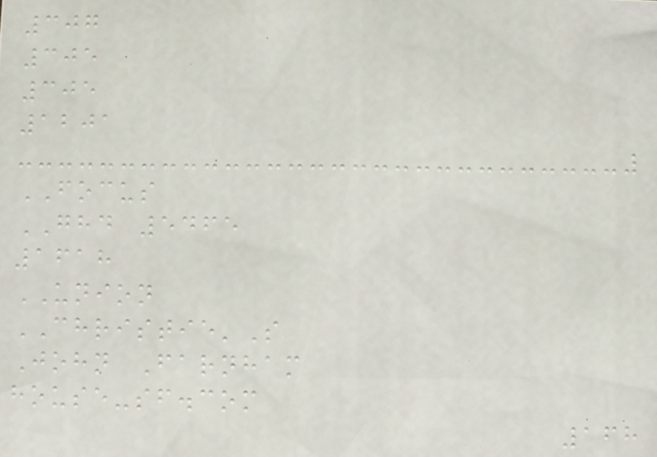307
305
305
1201
FOCUS
GHD 5465
1618
UNION
CHRISTIE'S
John Farnham
house-sf.com
168
